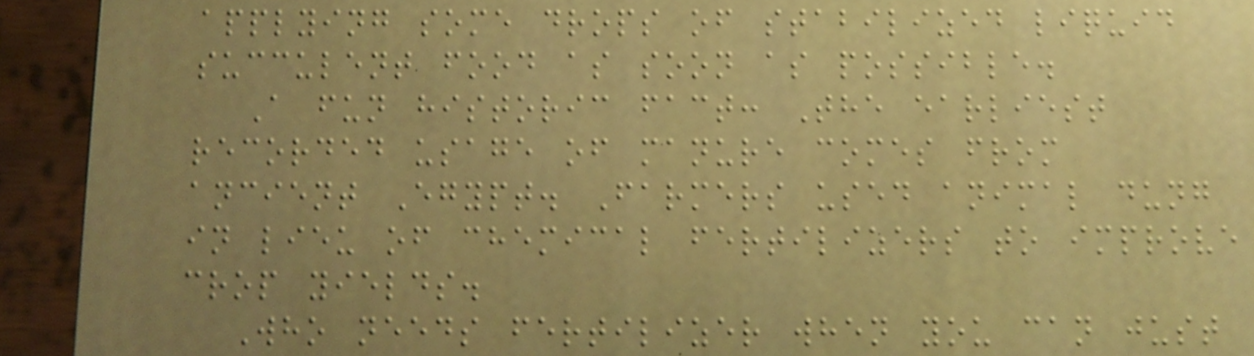applying some drops of stabilized liquid
succulent food as soon as possible.
A fun historic fact: The earliest
recorded usage of manure comes from
ancient Egypt. Farmers used animal dung
in lieu of chemical fertilizers to improve
crop yields.
Who needs fertilizer when you can just
